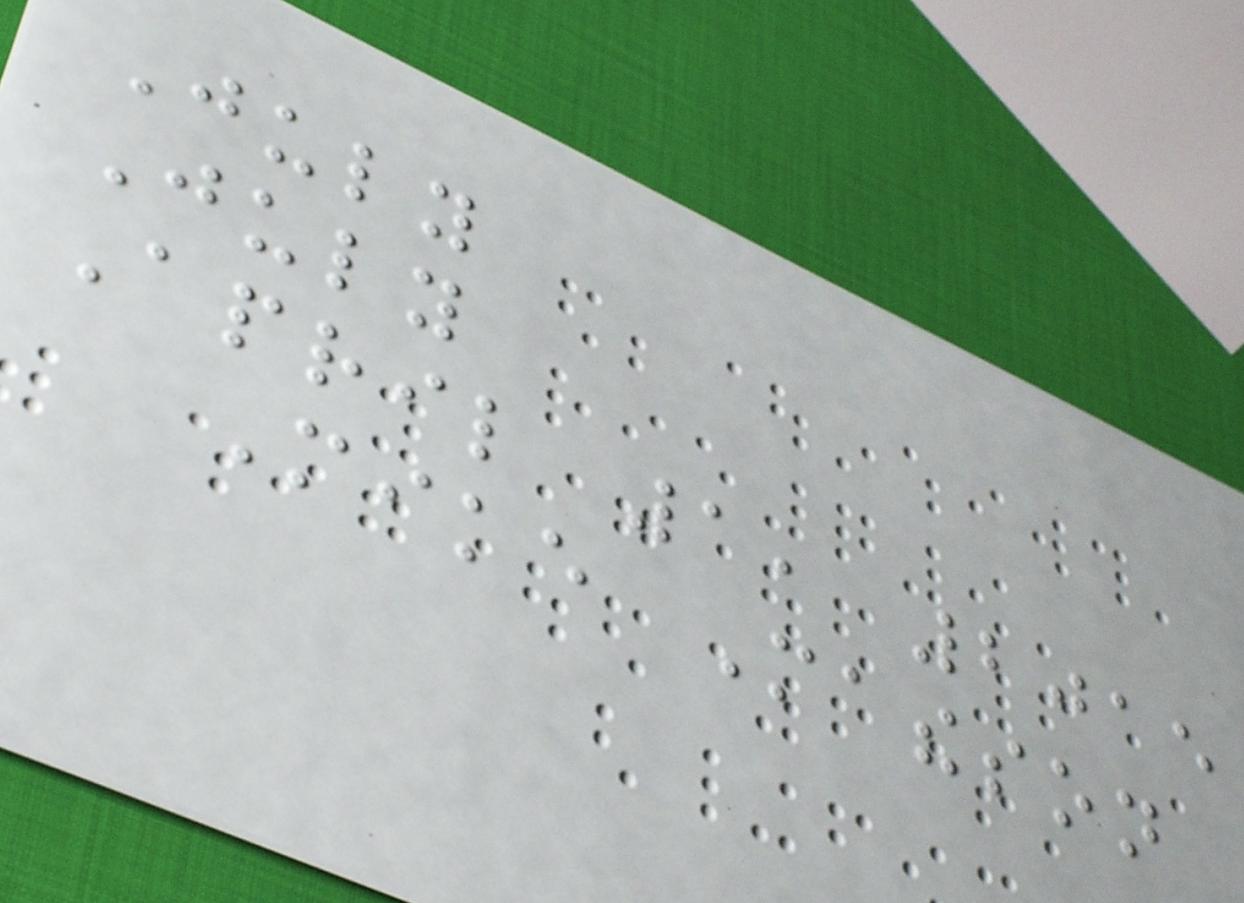July
July
April 1, 2015
Mike Matheson
